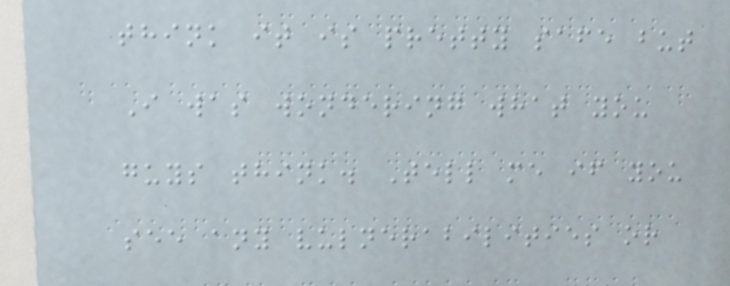think it is pretty safe but
I was wondering what you
guys think. Tell me if you
see any vulnerabilities or
